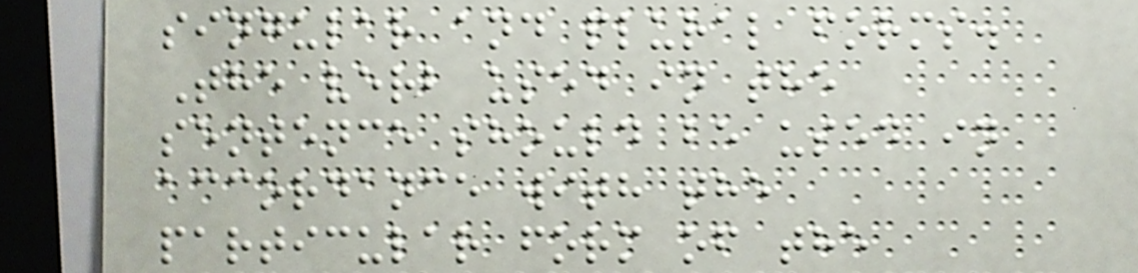singular and plural forms.
The verb used in the
sentence should be used in
accordance with the
particular form of the
